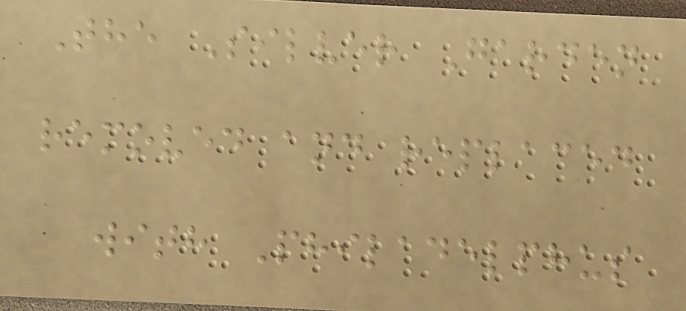The Silver Garden
removed and replaced
with Philadelphus
